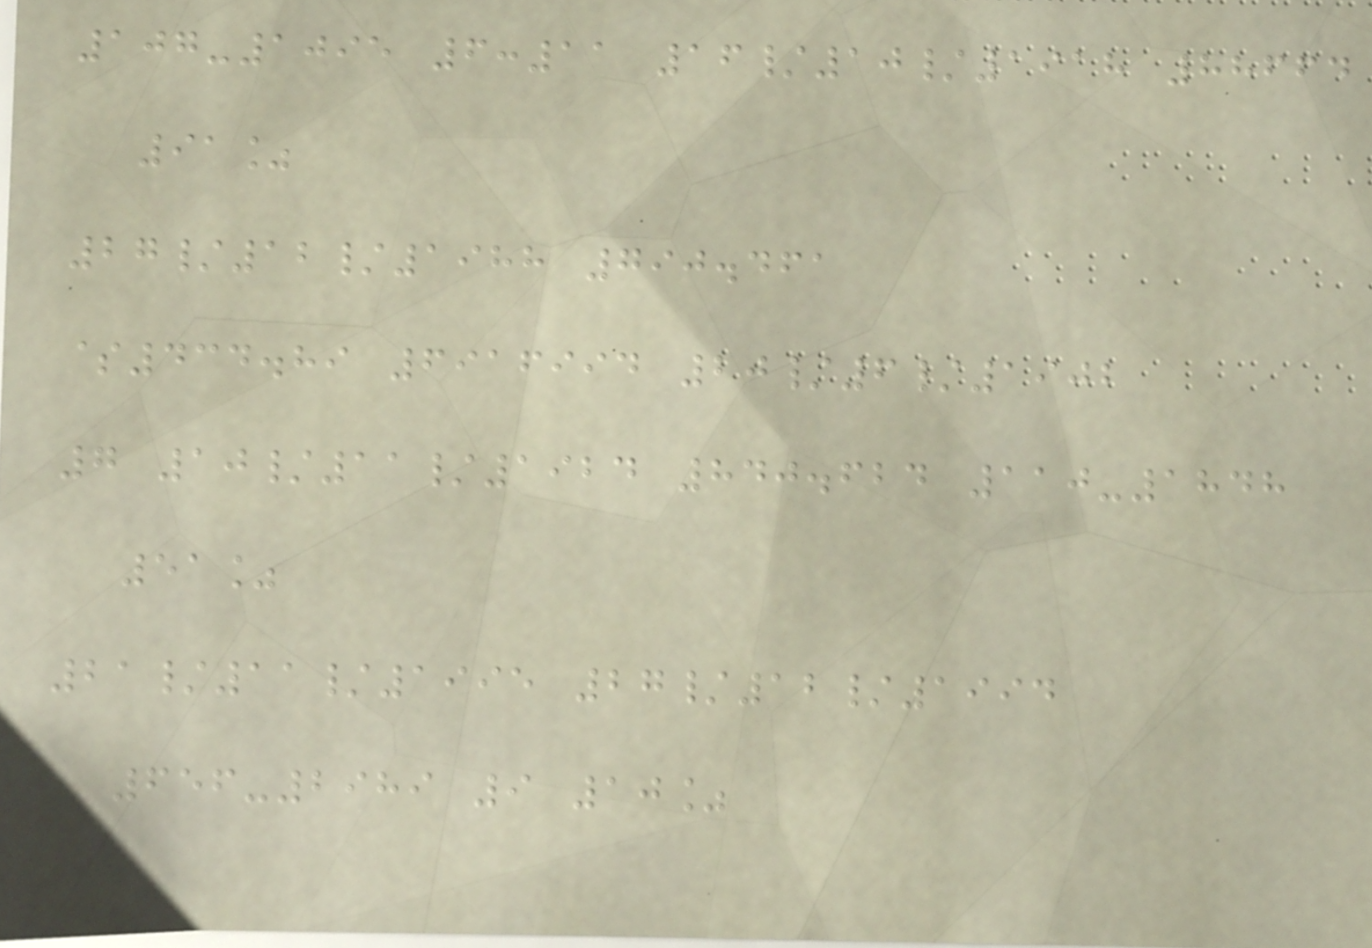107-1095 6:11 16/10/1918 88664
91%
27/12/1988 790.461
$434.89 6916994 20/6/1902
7 10/11/1924 840.624 110-1848
51%
21/11/1995 27/12/1994
656-2989 9 10%
